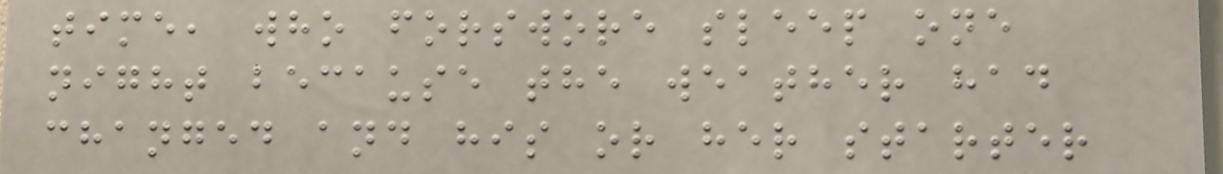time, who forswore sleep one
night because the weather had
changed and his or her starter
